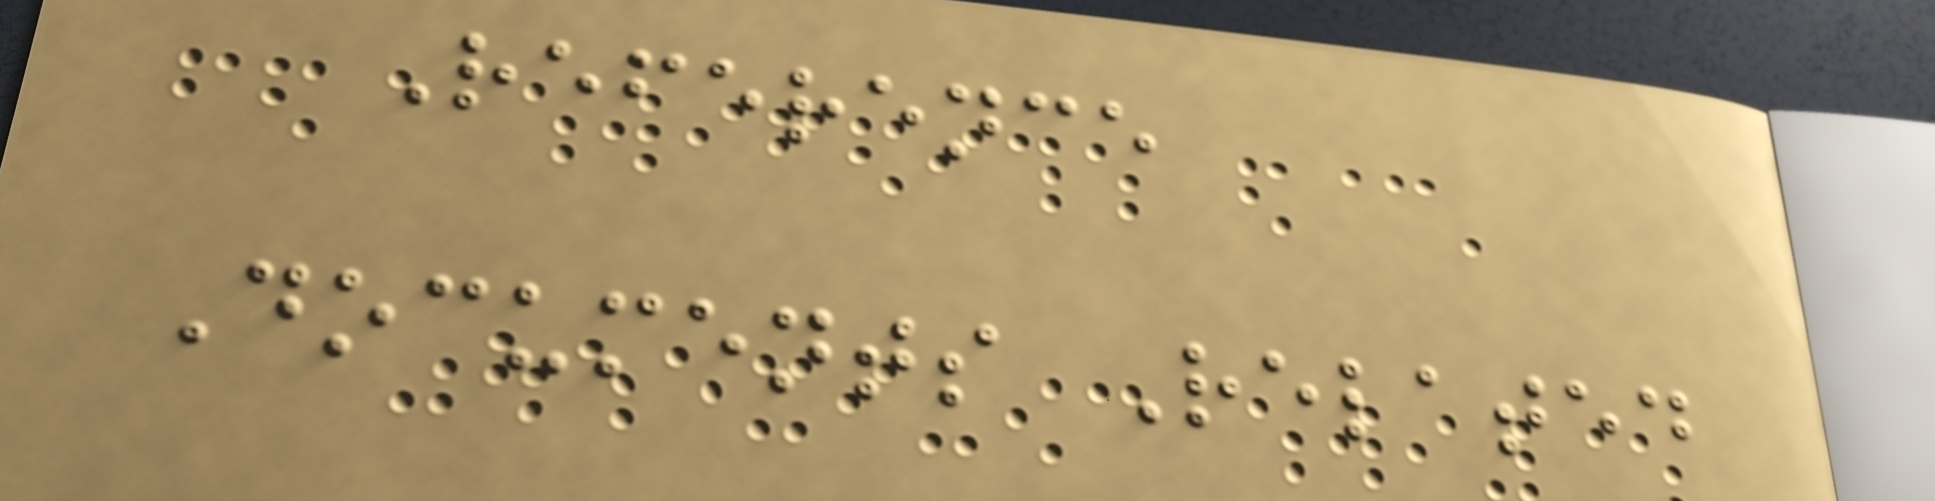Reference
Documents Related
